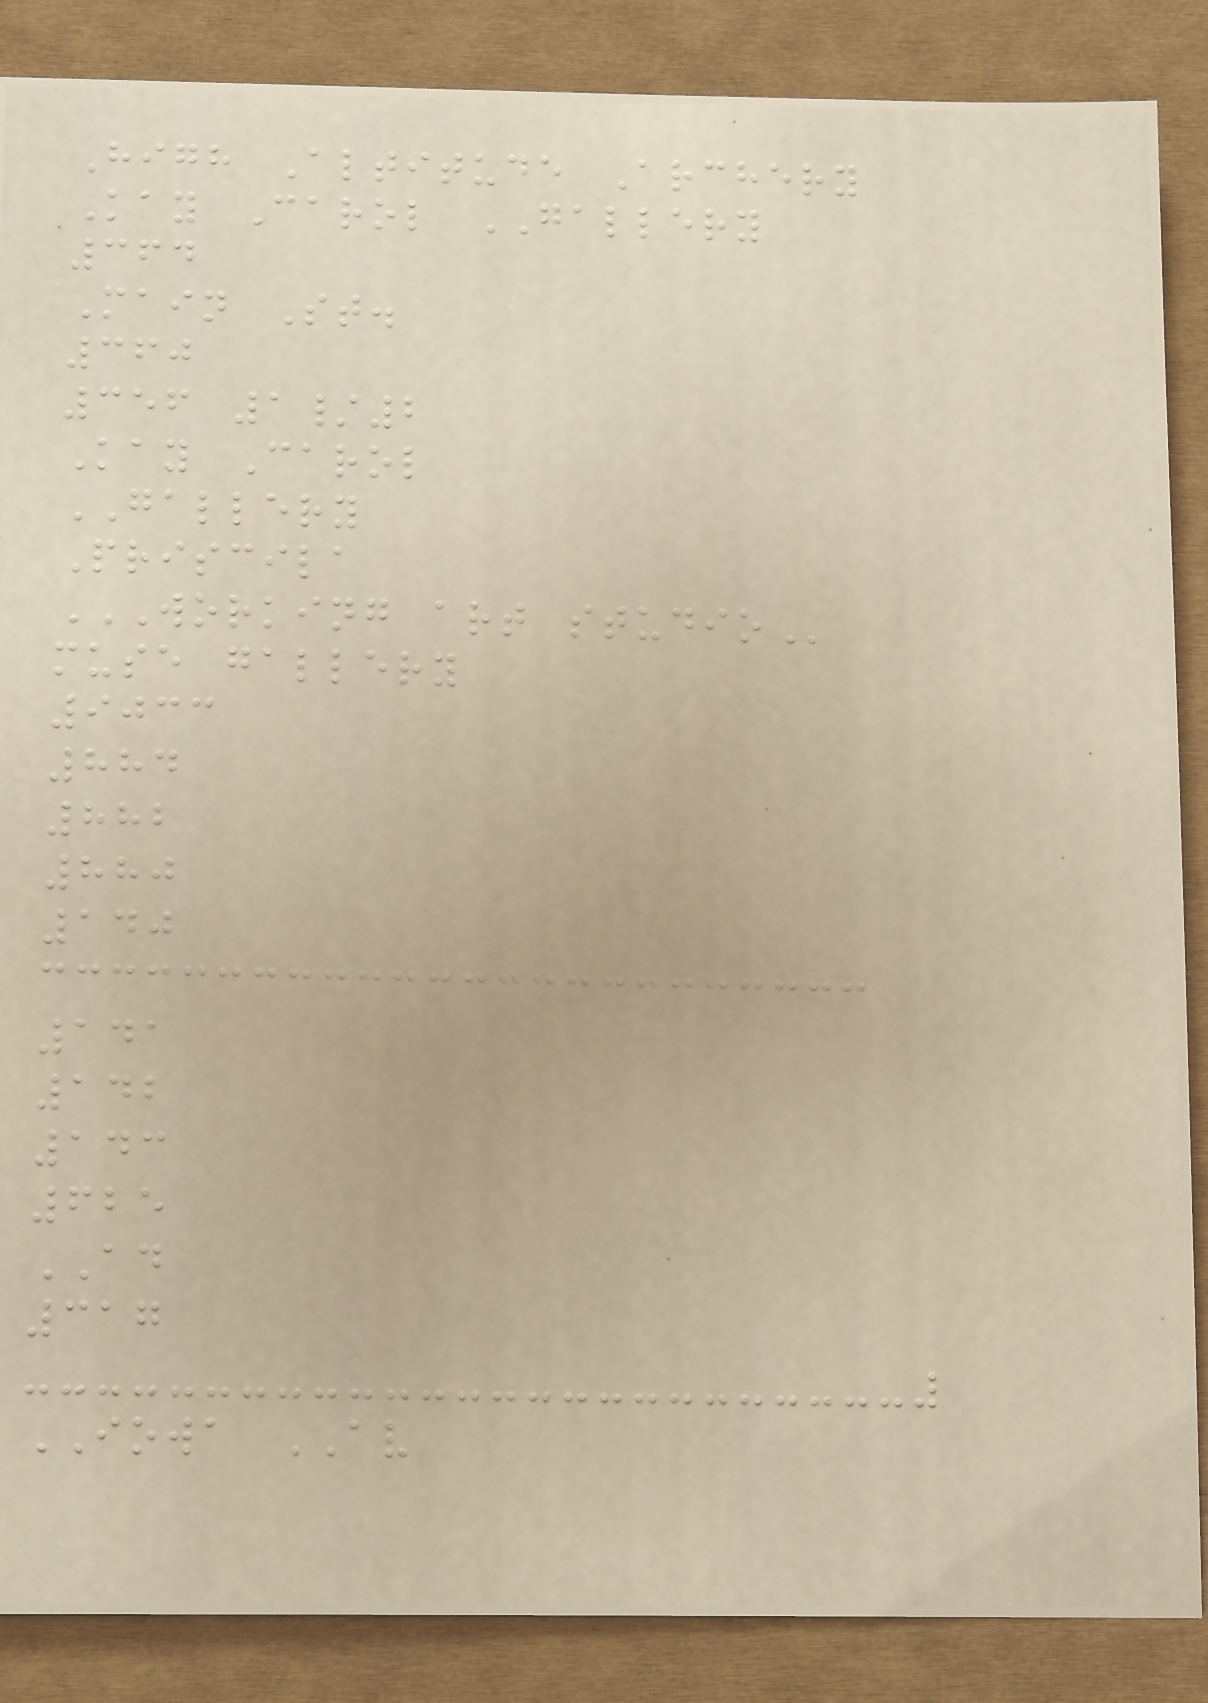High Altitude Archery
Kay Carol GALLERY
364
Main St.
360
356 1/2
Kay Carol
GALLERY
Priscila
WORKING ART STUDIO
muse gallery
9033
884
882
880
140
141
142
143
625
AD
317
IOWA AV
